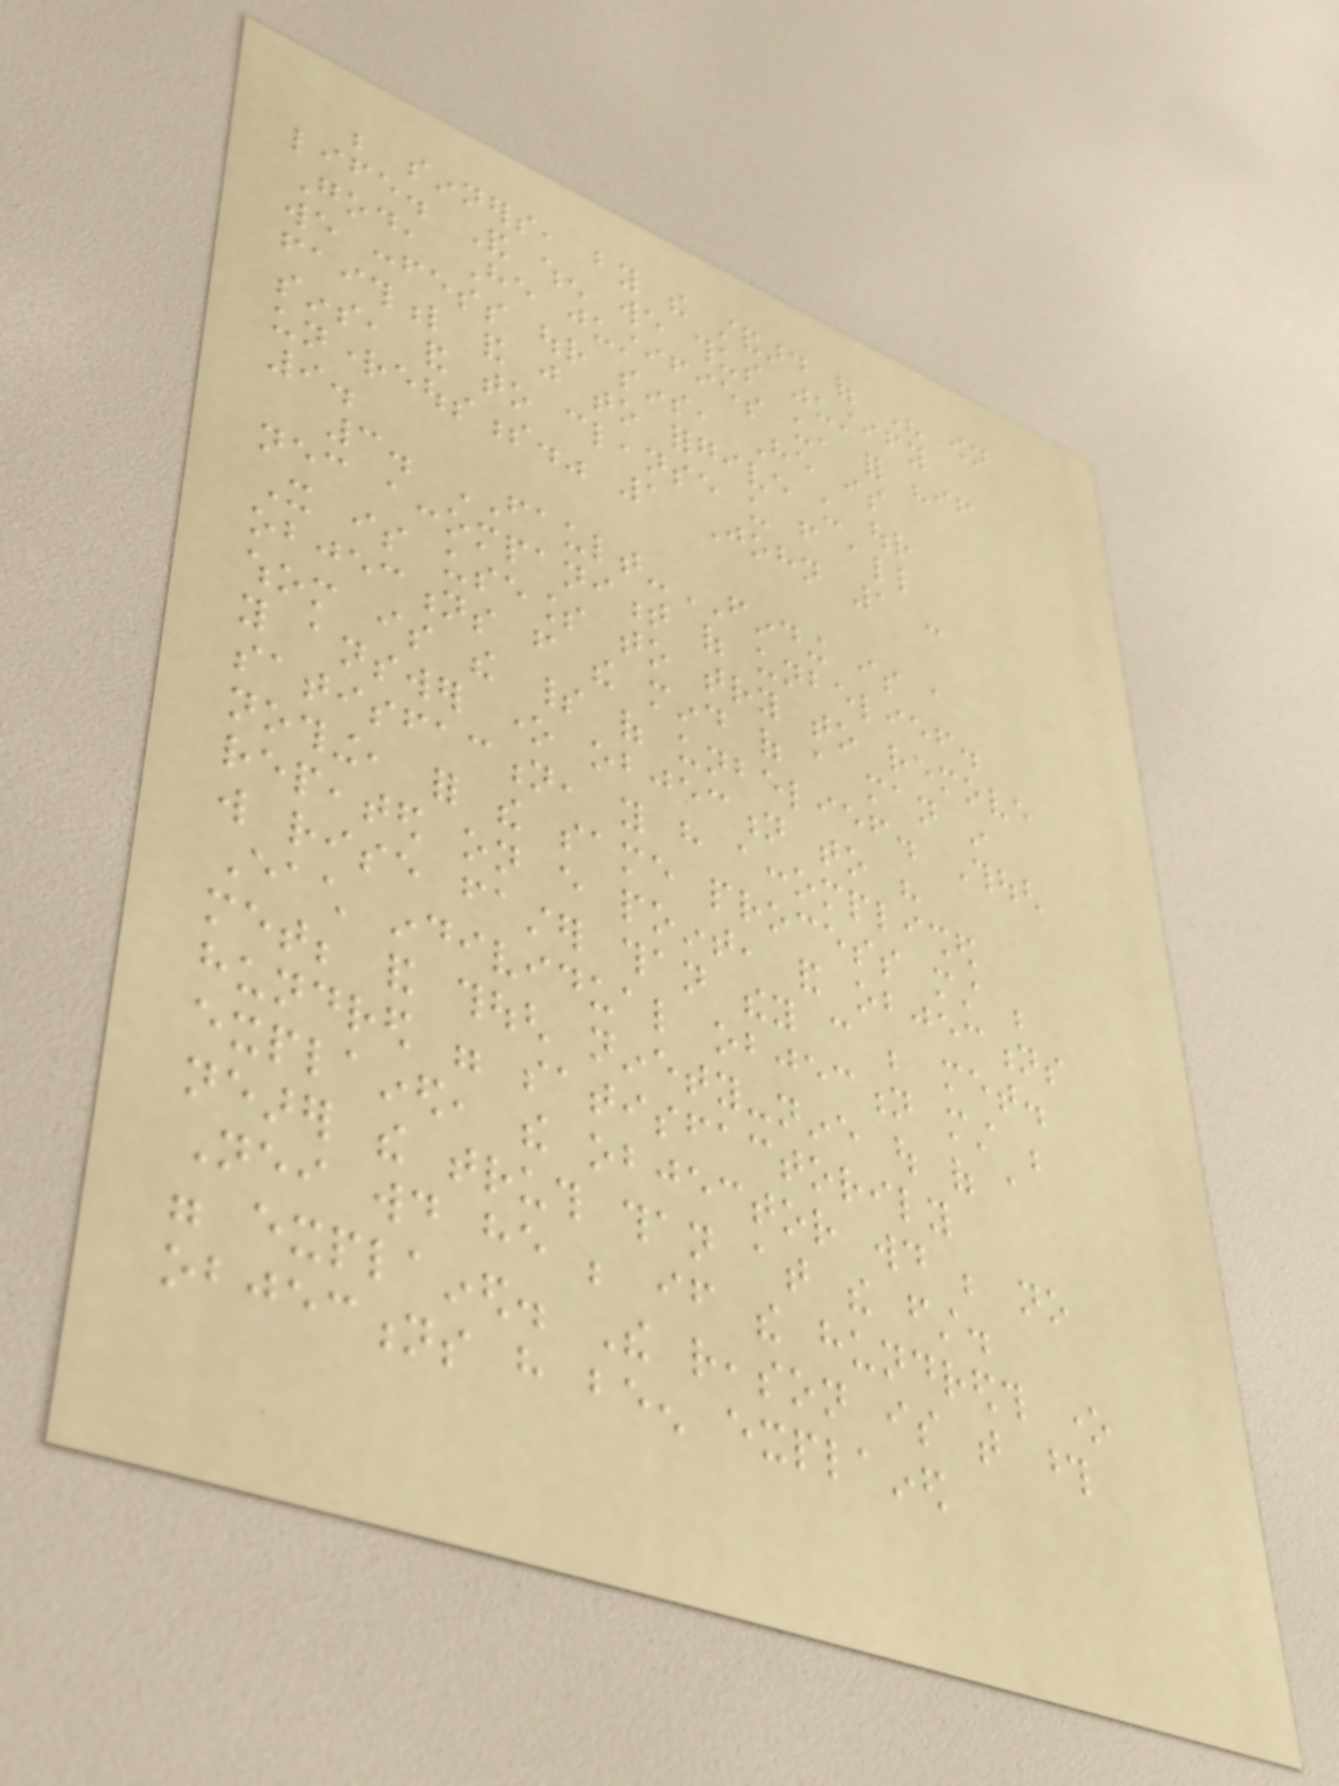be sinners, by the standard of His own
life. And when we thus justify
God, He justifies us, for "if
we confess our sins, He is
faithful and just to forgive us our
sins, and to cleanse us from all
unrighteousness." 1 John 1 :
9.
3. FAULT-FINDING is a
necessary accompaniment of unbelief.
It is useless to try to remove
objections from the mind of a man in
whom is the spirit of unbelief. Though
you answer one objection to his
satisfaction, you have accomplished
nothing, for the same process must be
repeated on every point, and objections
will rise faster than they can be met.
Each individual objection must be
met; and though ninety-nine out of a
hundred were satisfactorily
explained, the objector would be no
nearer the truth than at the first.
Neither would he be if the hundredth one
were explained. The reason is that those
objections have been explained
